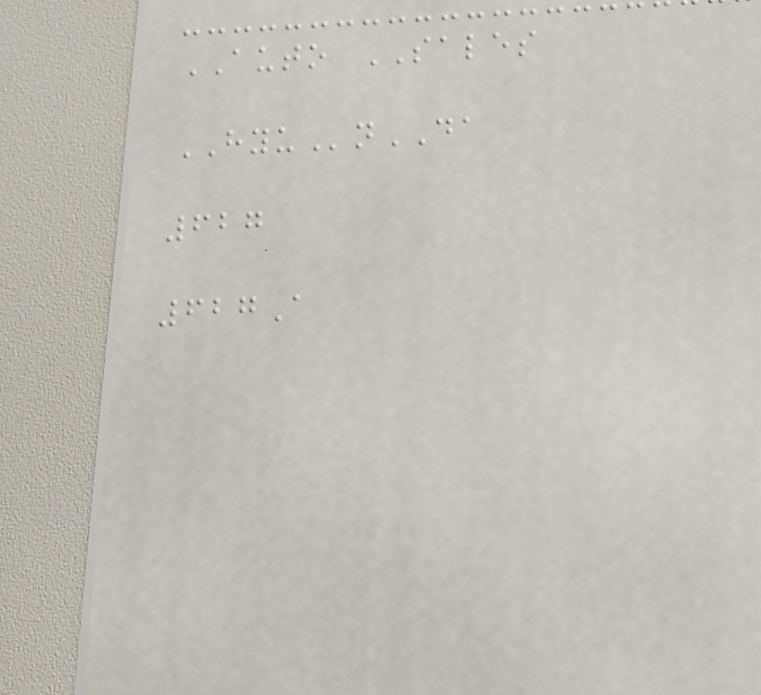AUTO SALES
HYUnDA
627
627A
